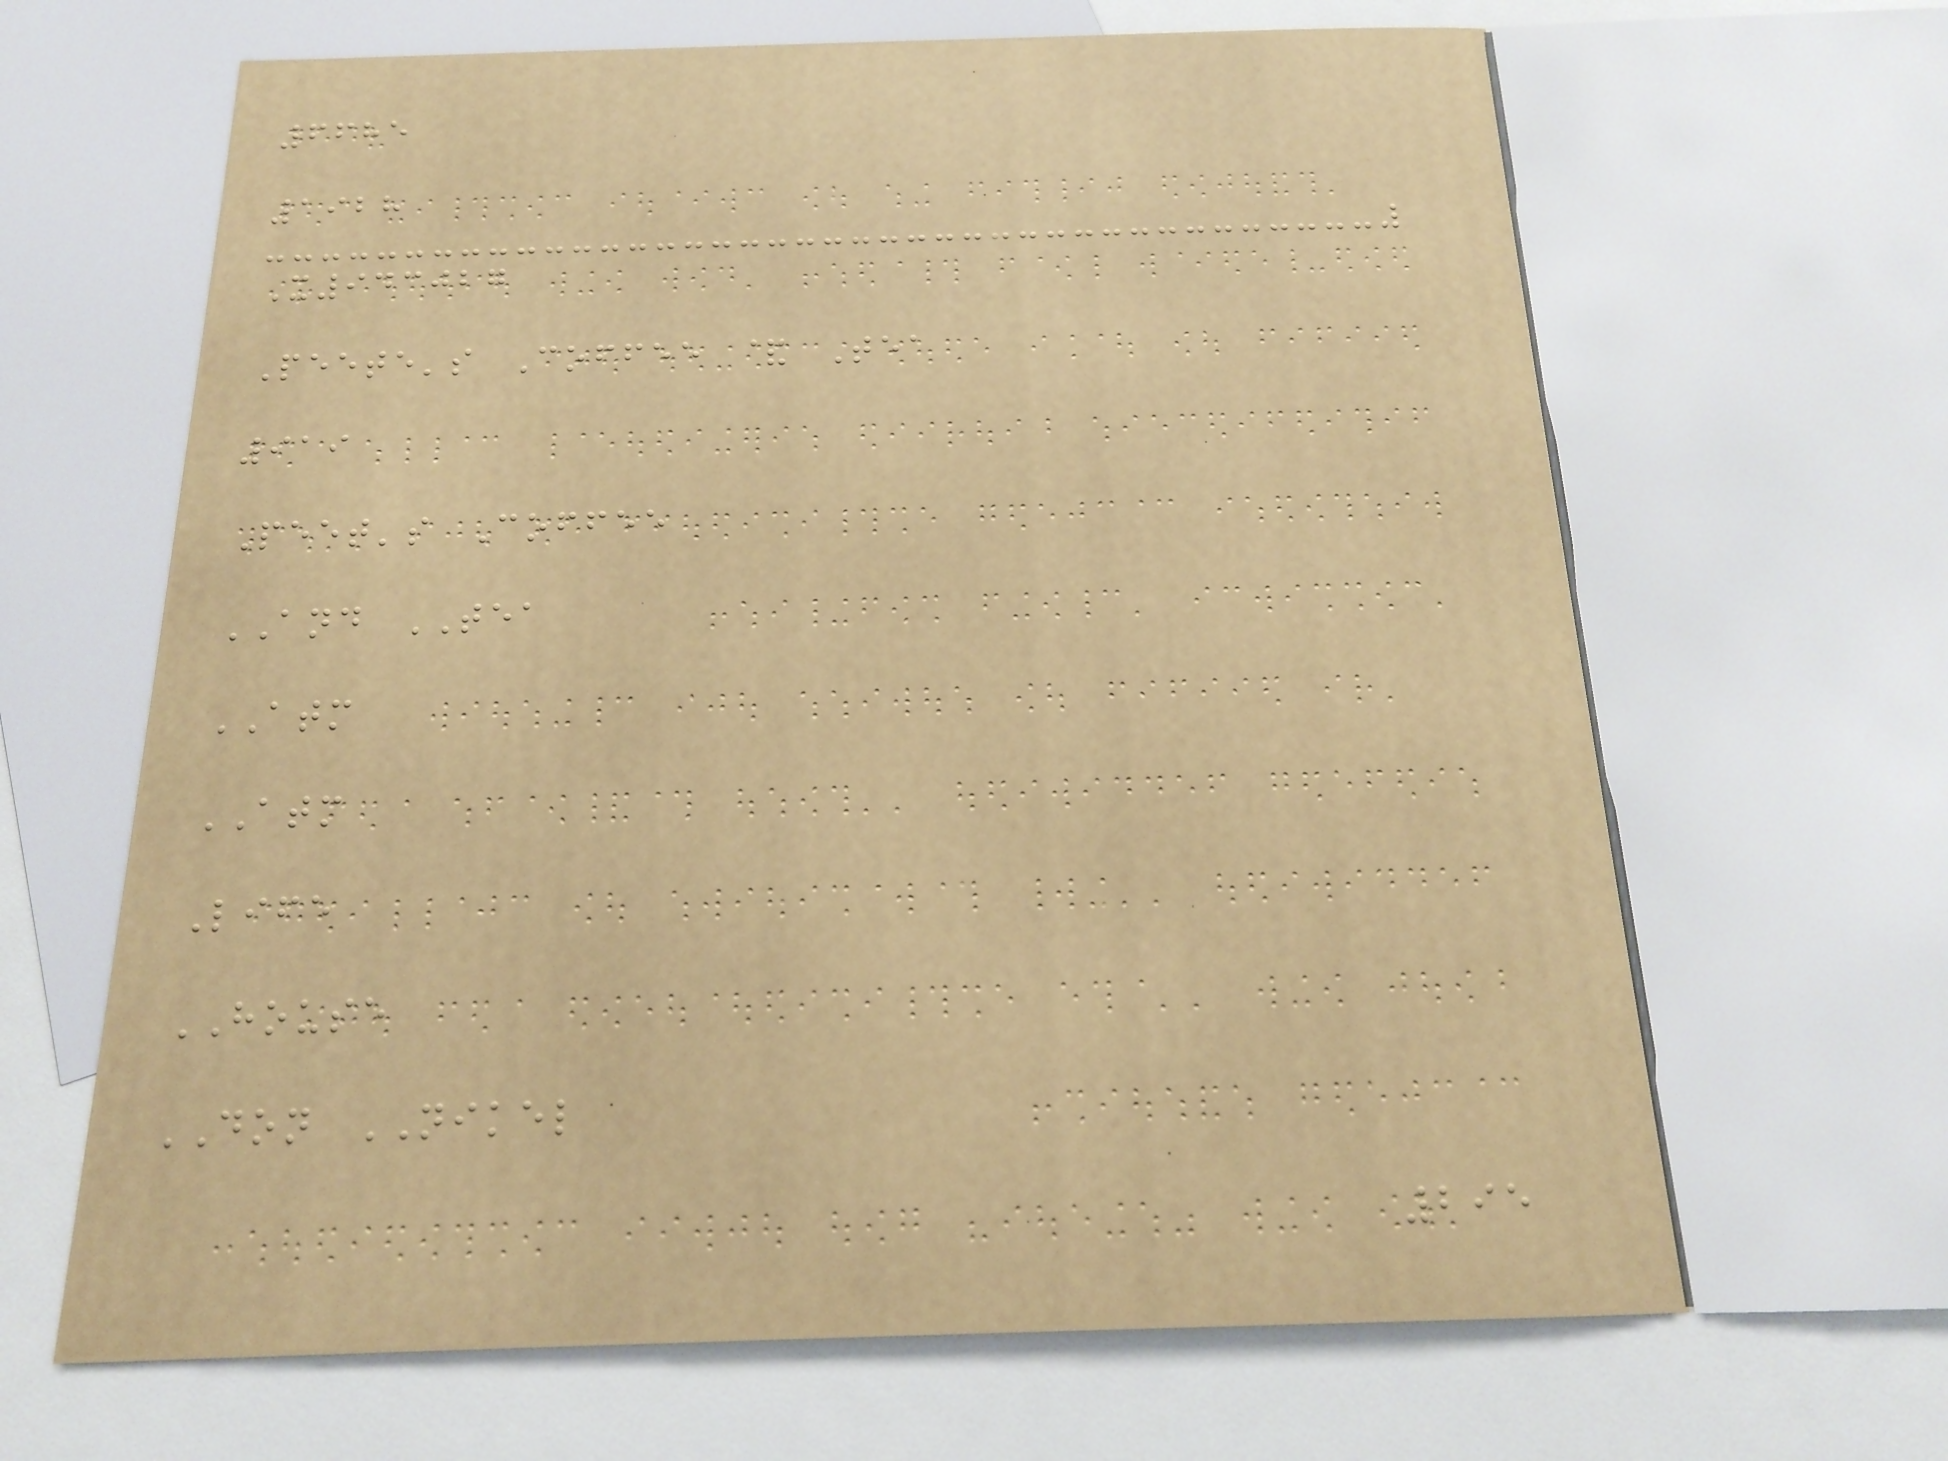6685
1928
X943027
Peete's Coffee & Tea
919
Peet's Coffee
AND TEA
ATM
ATM
Life
HOUSE
DON NIKEL
295
